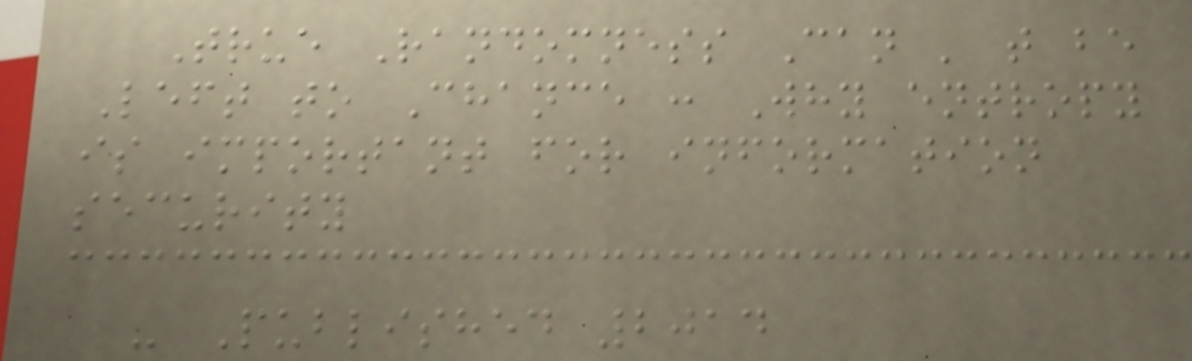True Randomness Can ' t be
Left to Chance : Why entropy
is important for information
security
- Published 2014
